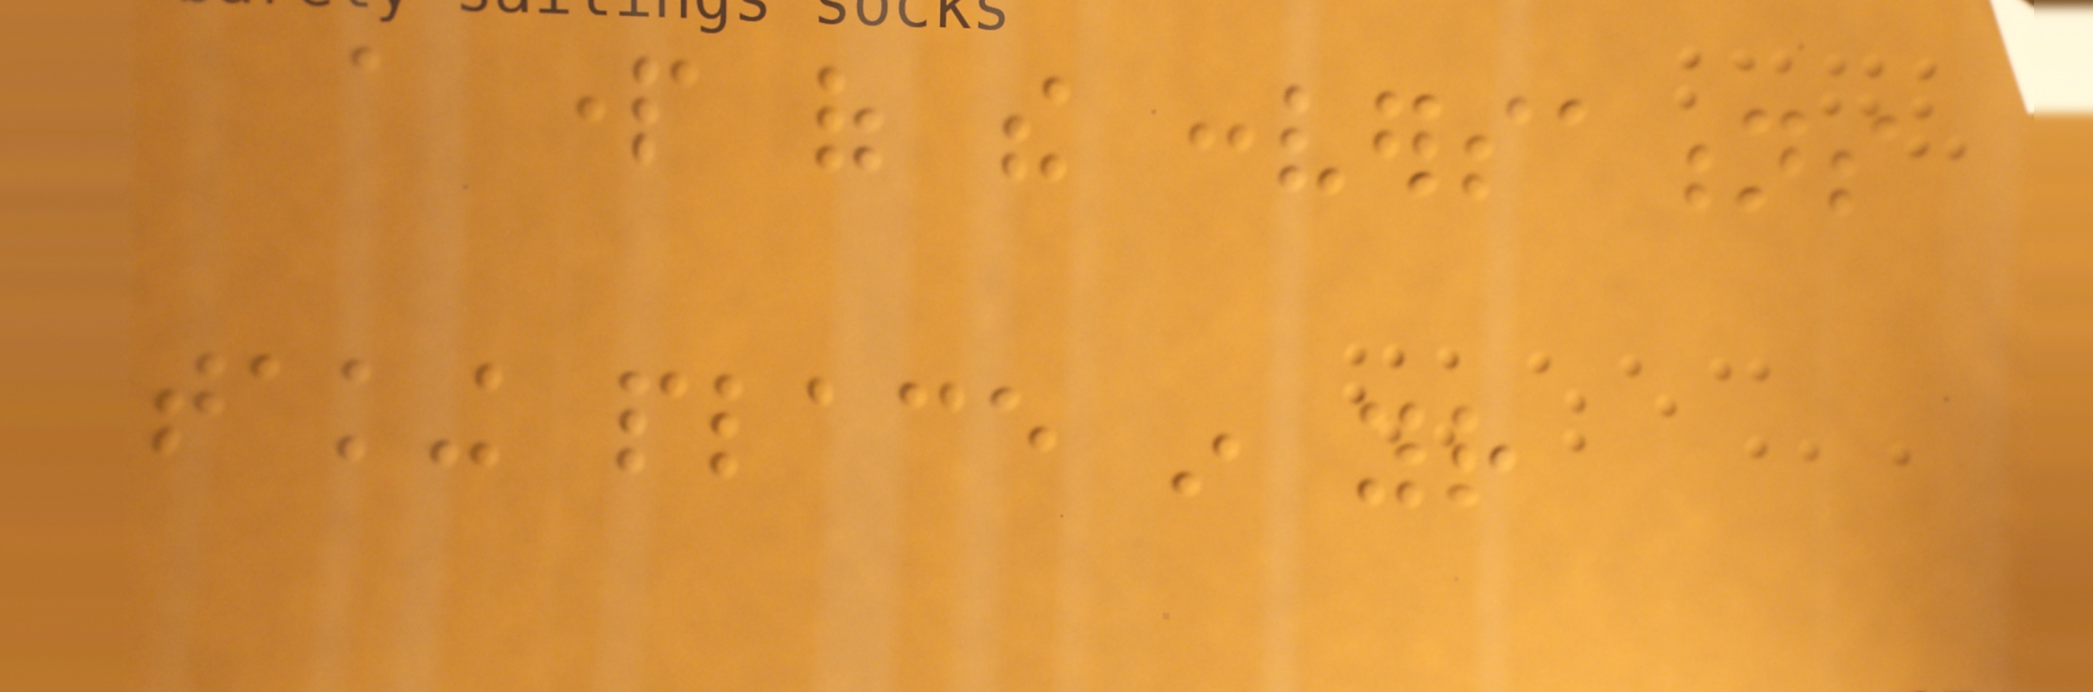a part of the conversations
taking place in your
